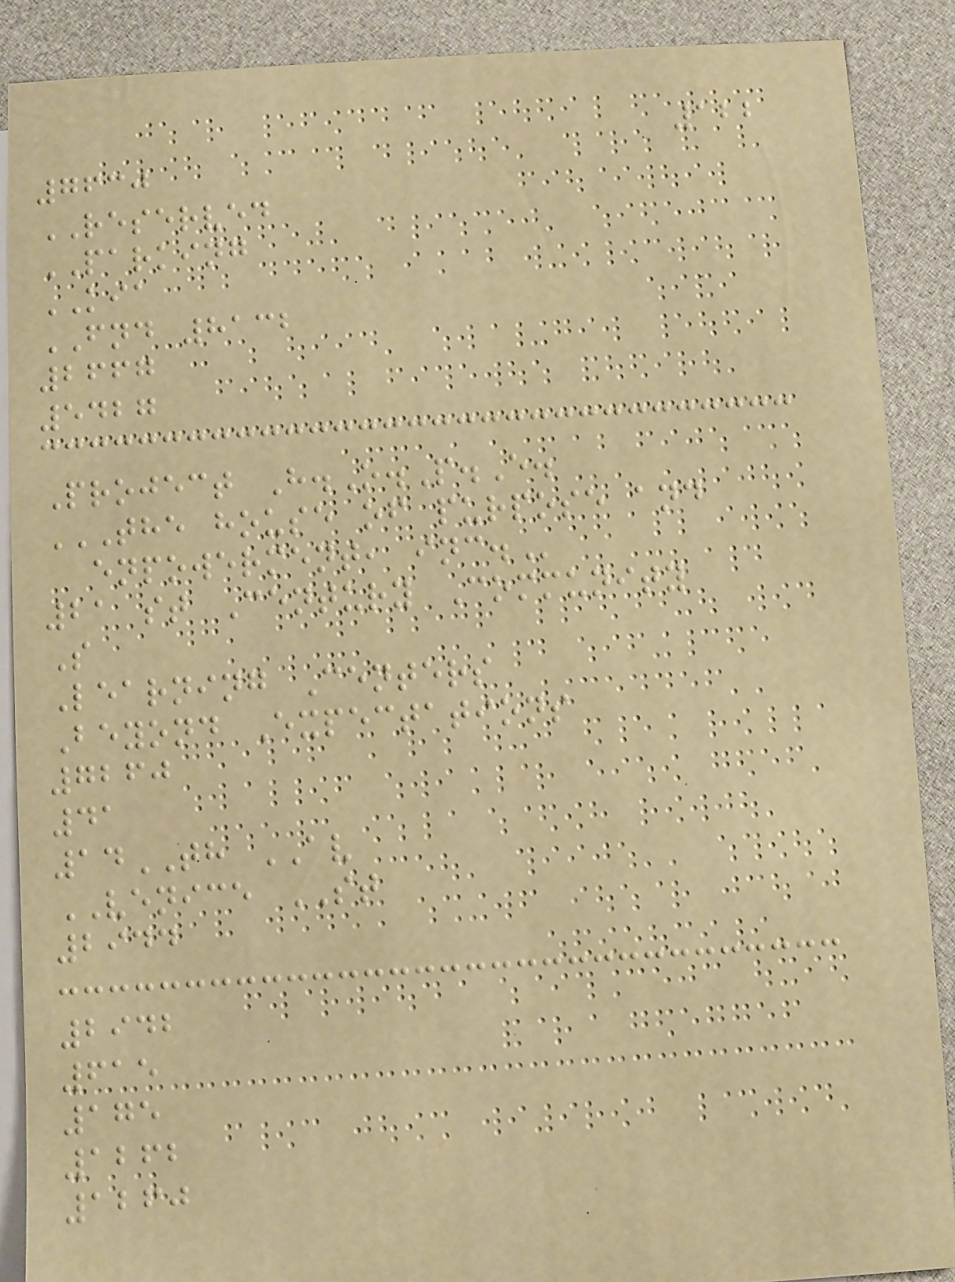122
7630
RESERVED
PARKING
KIA
FND 8132
2667
5427
Project H.O.P.E.
THE HOUSE OF PURPOSE AND
ENPOWERMENT, INC.
21 st Century Community
S
Learning Centers
Beyond Expectations
7260
41
14TH AV
VENICE ST
2944
2942
615
175
1262
1260
